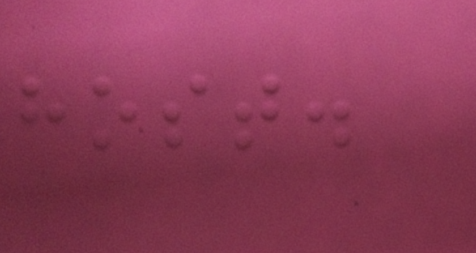host.
